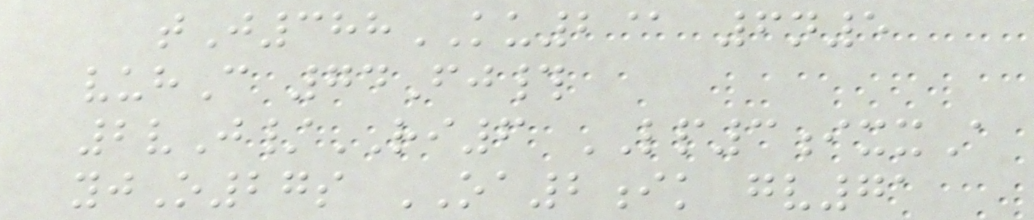tJ388KU2@ 6n5
vuhC 74Fj#
2vJ/RI6 LP3ixxA
yjO27s OA2ik gv71
